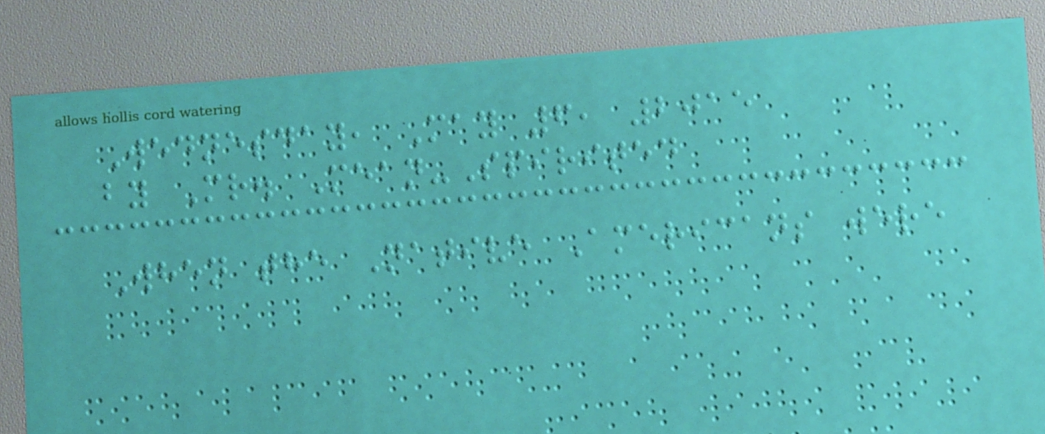Wednesday, May 6, 2015
by Mr. Mean-Spirited
When the Native Americans were
